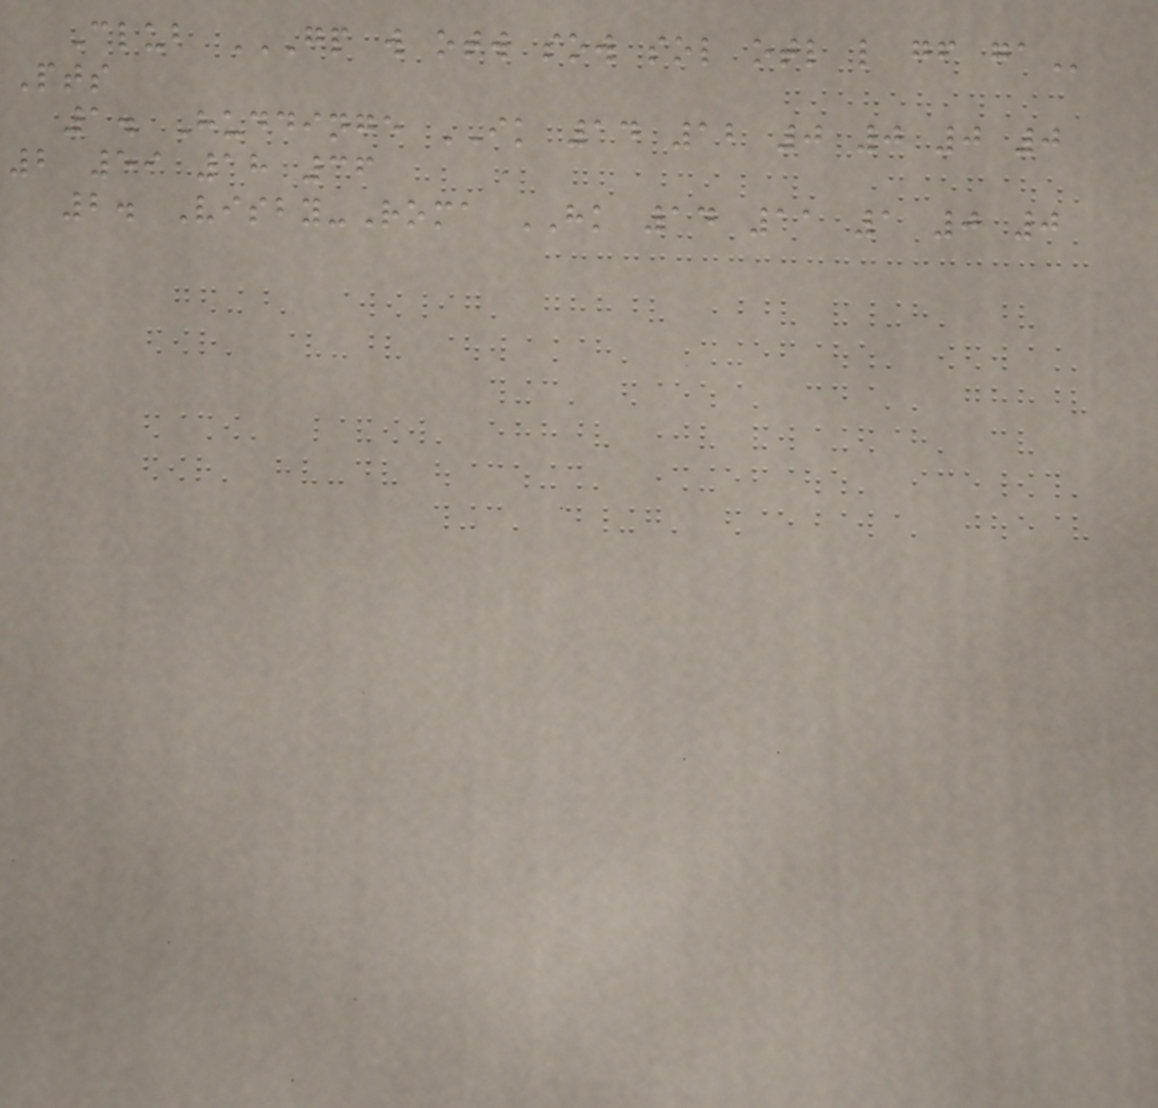Club GP W OTW SOW SOL OTL L GF GA
Pts
1. Huddinge IK 14 12 0 0 0 0
2 59 18 36
2. Visby-Roma HK 14 11 1 0 0
